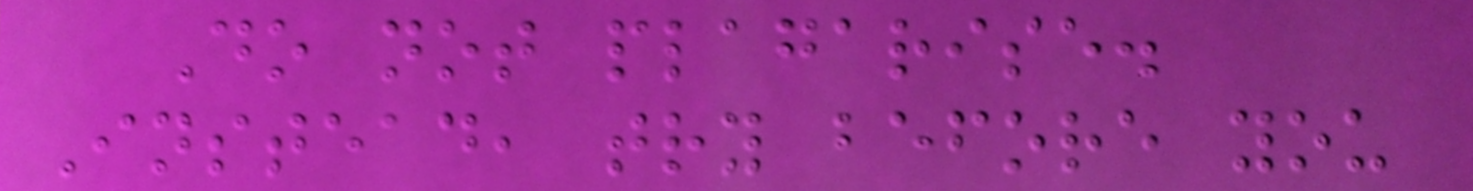Do not plagarise.
Instead, try before you
